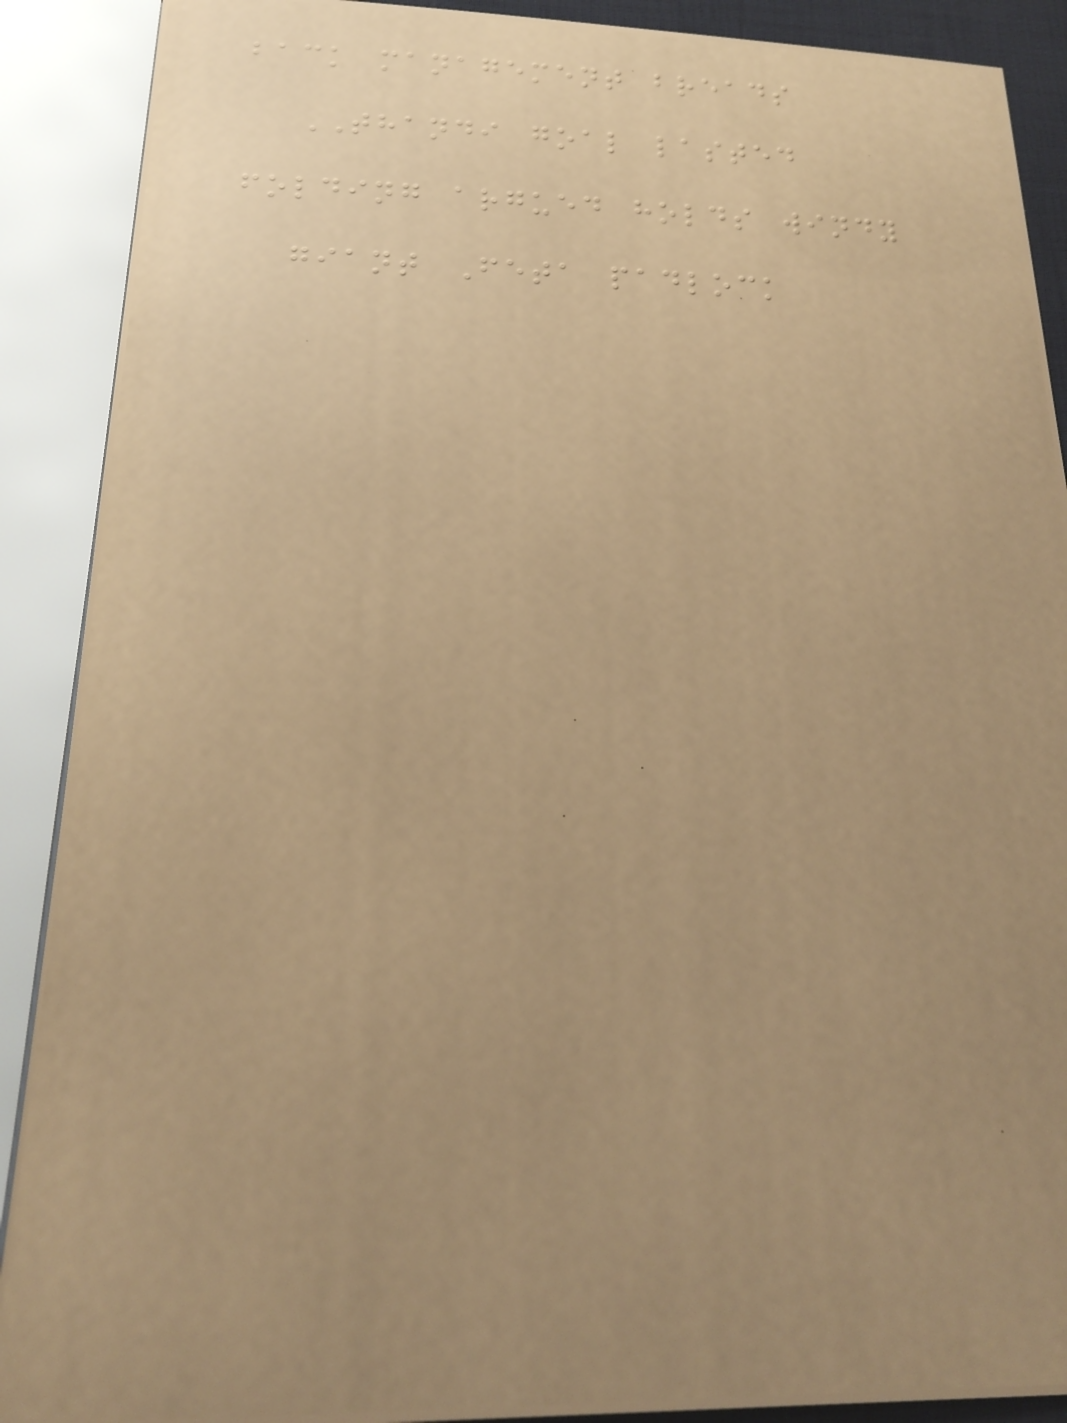back management breads
THANDI goal lasted
folding argued holds windy
giant Feta padlock
